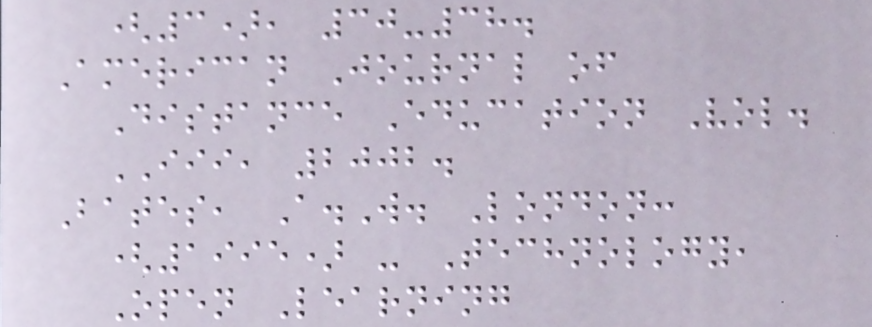(3), 30-38.
American Journal of
Distance Education Vol.
III, 2002.
Bates, A.W. London:
(1995) - Technology,
Open Learning
